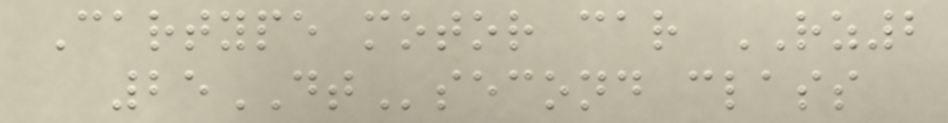Cartype motor car RZ2
25DTsecond class
